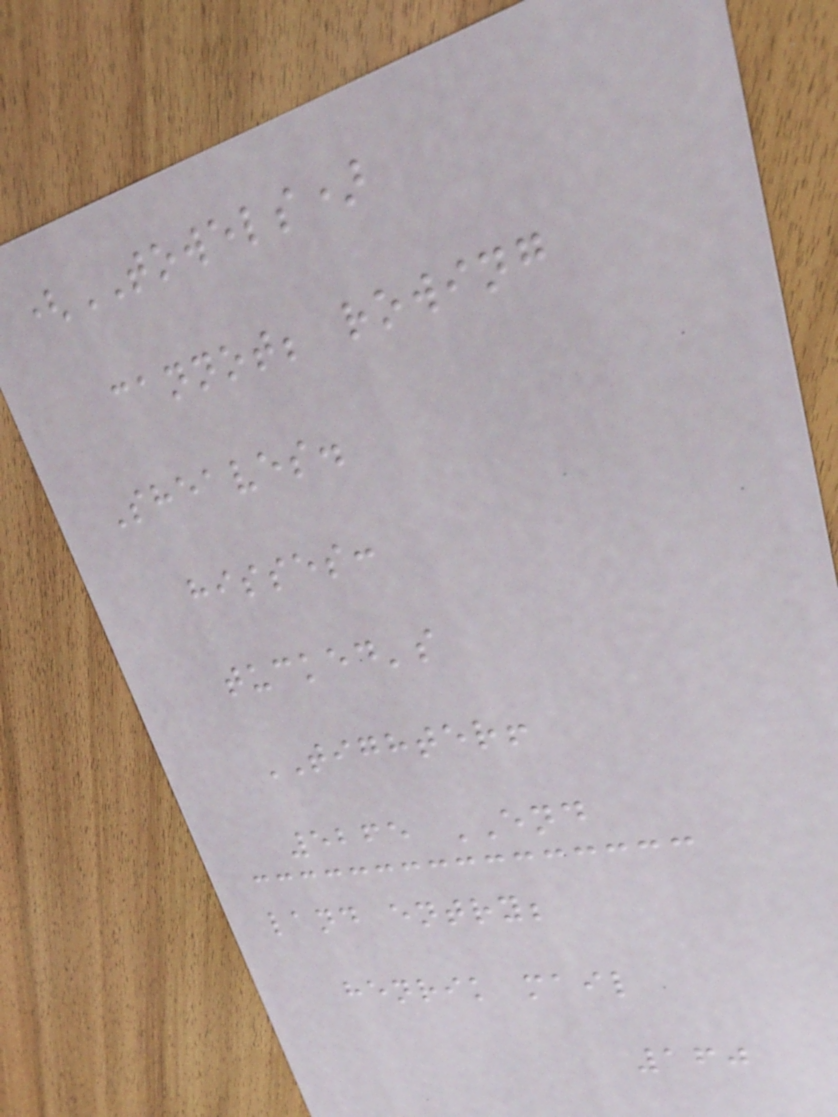(TOWELS)
cannot; rowing
Sheaves.
hisses:
tucked's
TIGHTER!
5265 END
land entry;
henrik mail
160
